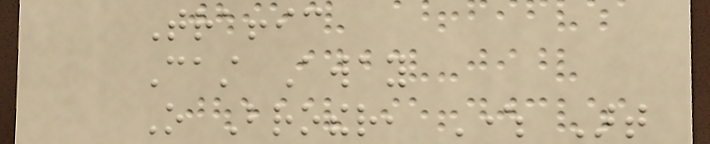Traffic
Cast Away
O Brother, Where Art
